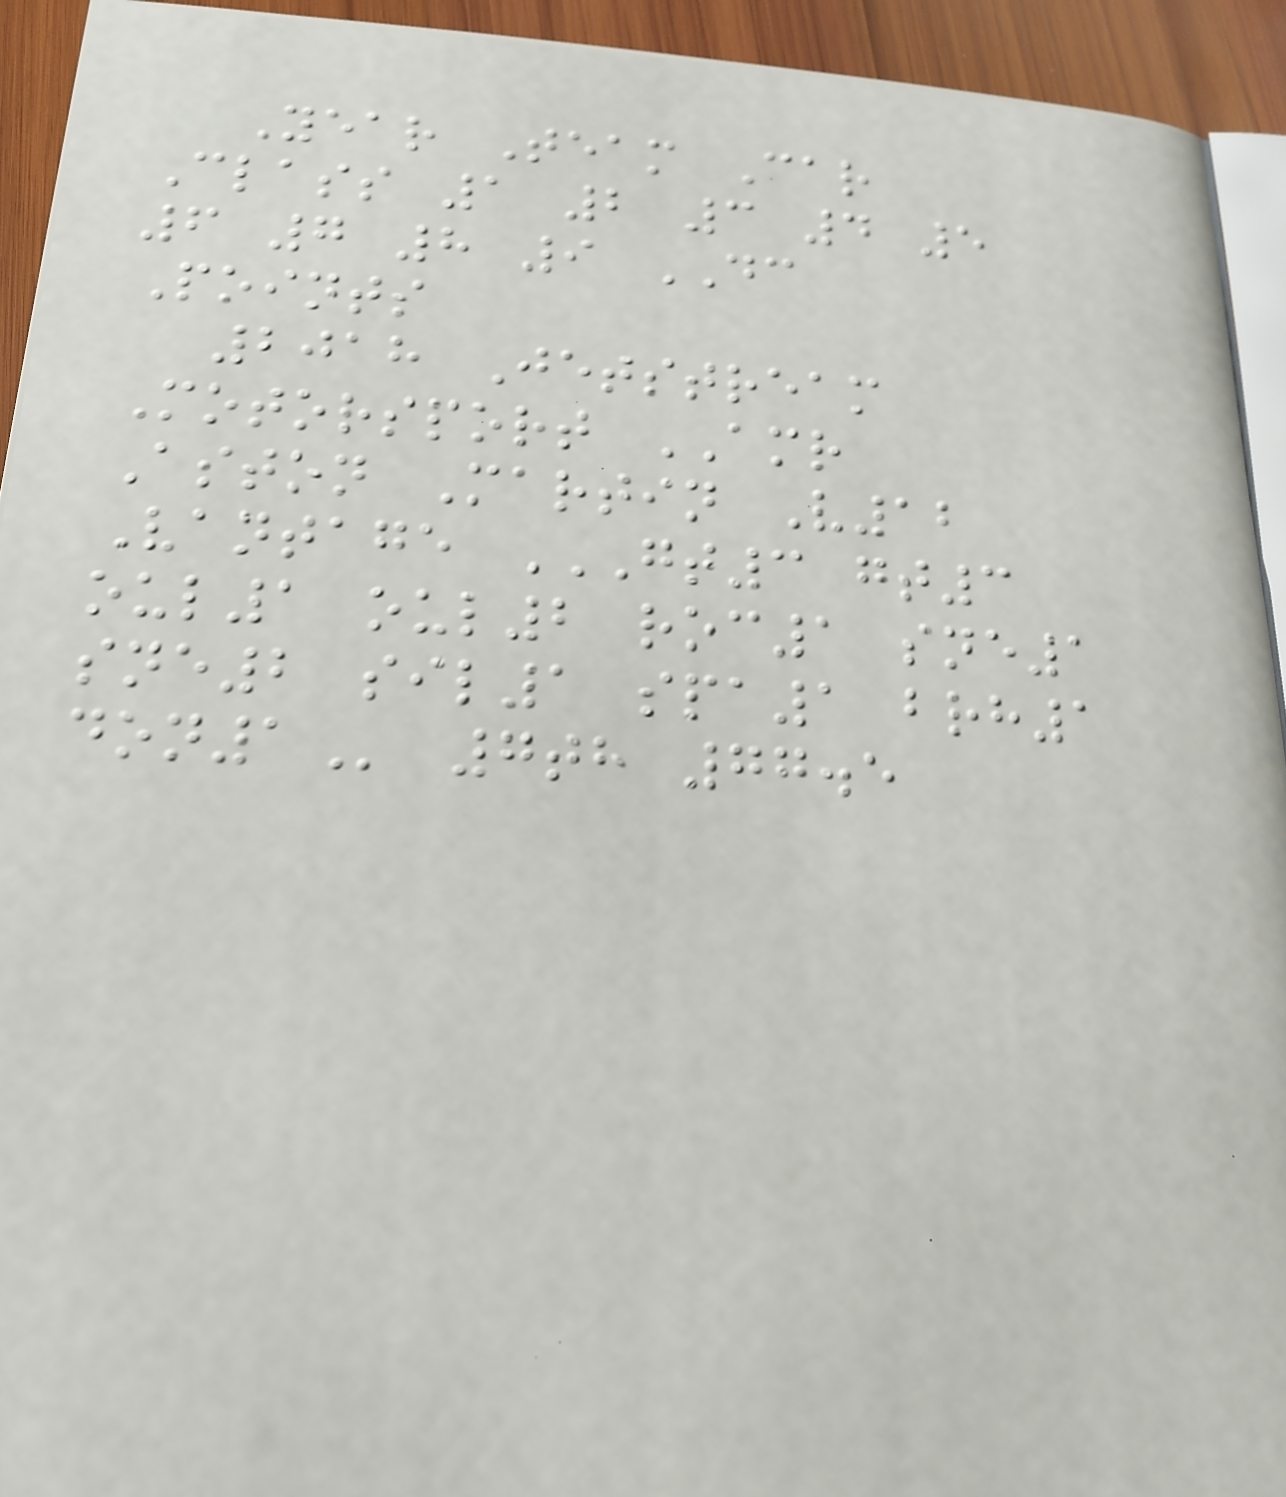Year Team Car
Class 1 2 3 4 5
6 7 8 9 DC
Points
2018 Jetstream
Motorsport AMR
Aston Martin V12
Vantage GT3 GT3
OUL1 OUL2 ROC1 SNE1
SNE2 SIL1 SPA1 BRH1
DON1 7th 77.5
